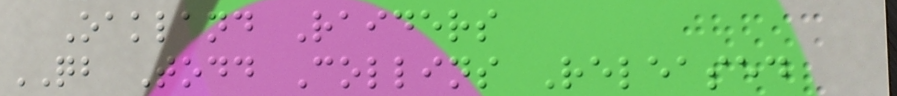Oakland Raiders
QB Todd Collins Released
